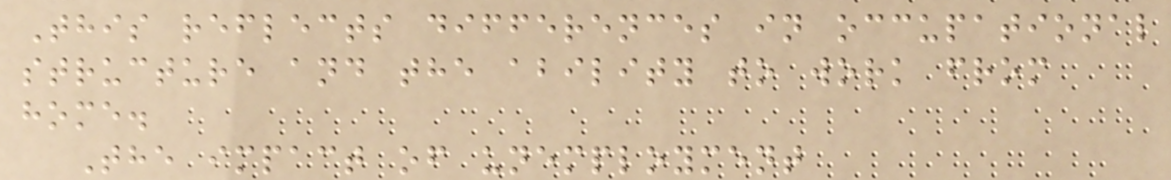This reflects differences in occupational
structure and the ability to work from
home.
The impact of unemployment
